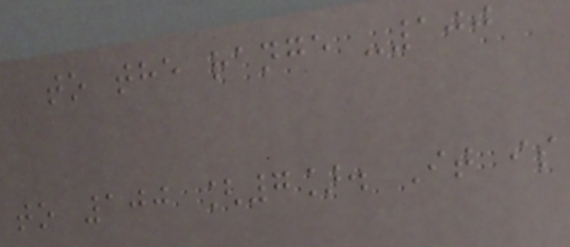to the range -100
to 100 [7]. It is
